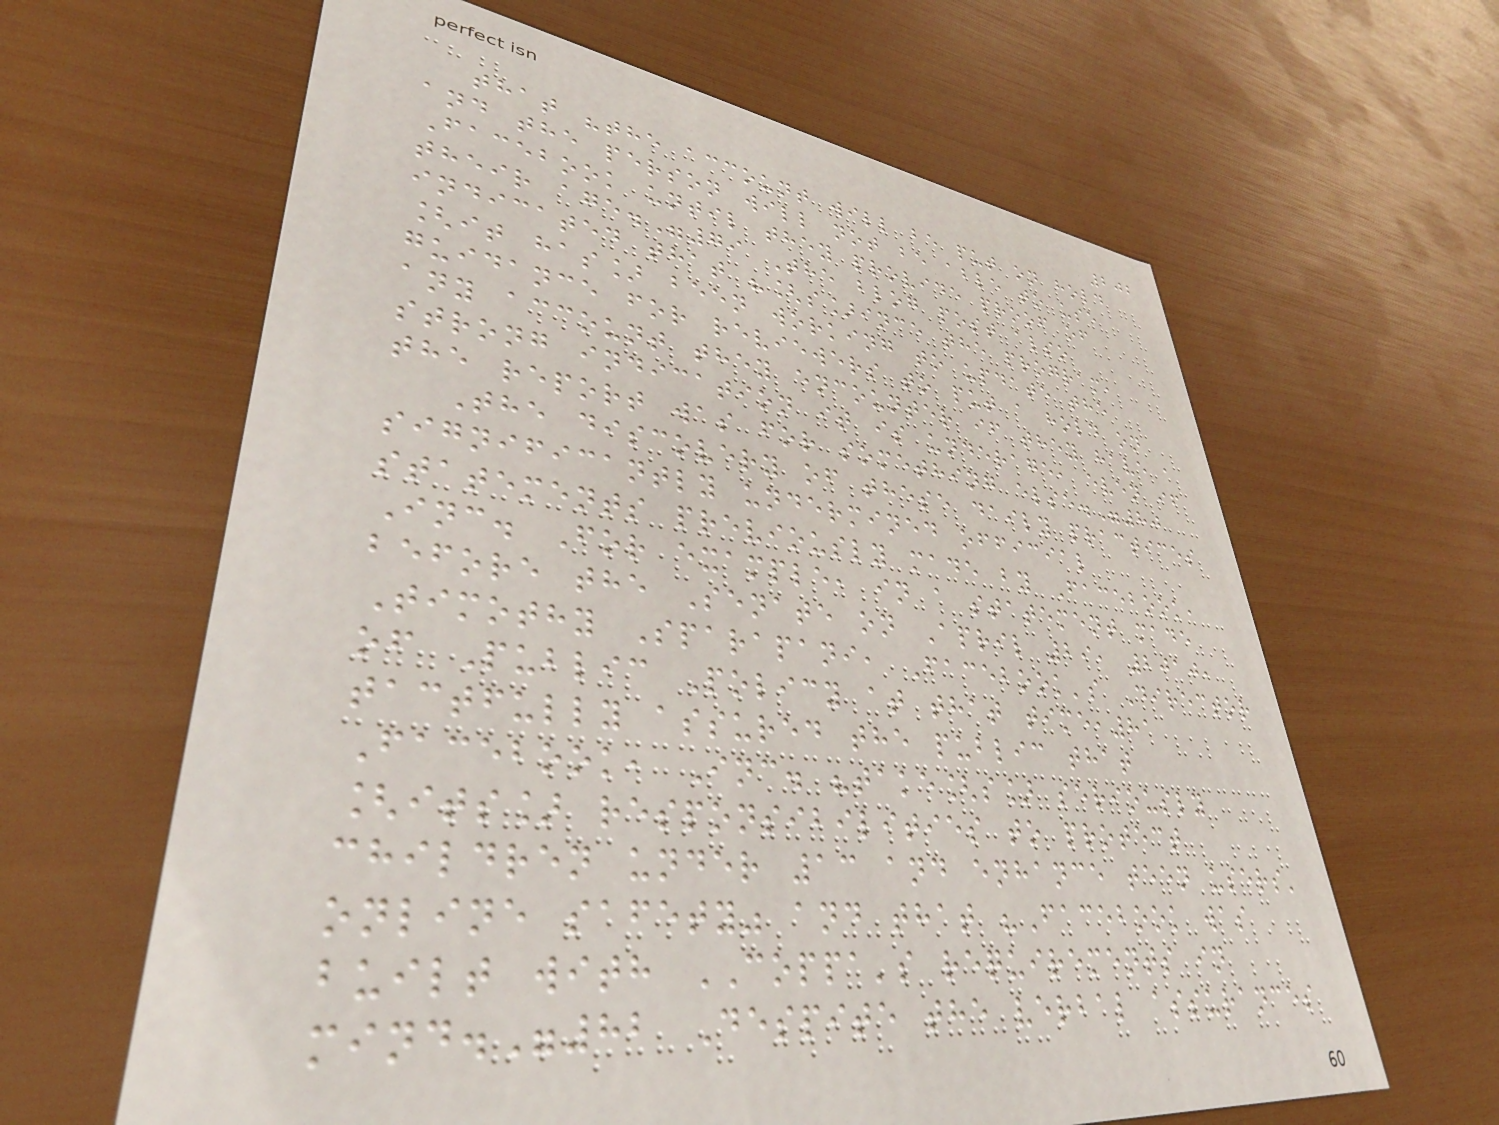202
that "the account will be put on hold
and the person will not be able to use
Facebook until they provide proof of
their age."79 The blog post also
indicated that "[s]ince the program,
[it has] been working to update the
guidance for reviewers to put a hold on
any account they encounter if they have a
strong indication it is underage, even if
the report was for something else."80
The discovery of these daily practices
significantly undermined official
statements previously made by Facebook,
Inc. For example, in a statement made
before the Senate on April 29, 2010,
Timothy Sparapani, Facebook's Director
of Public Policy at that time,81
tactfully assured the public that
Facebook, Inc. "take[s] seriously
[its] responsibilities to protect
children under 13 and enhance teen users'
online safety" and that "Facebook was
built with COPPA's requirements in
mind."82 Despite the verbal assurances
